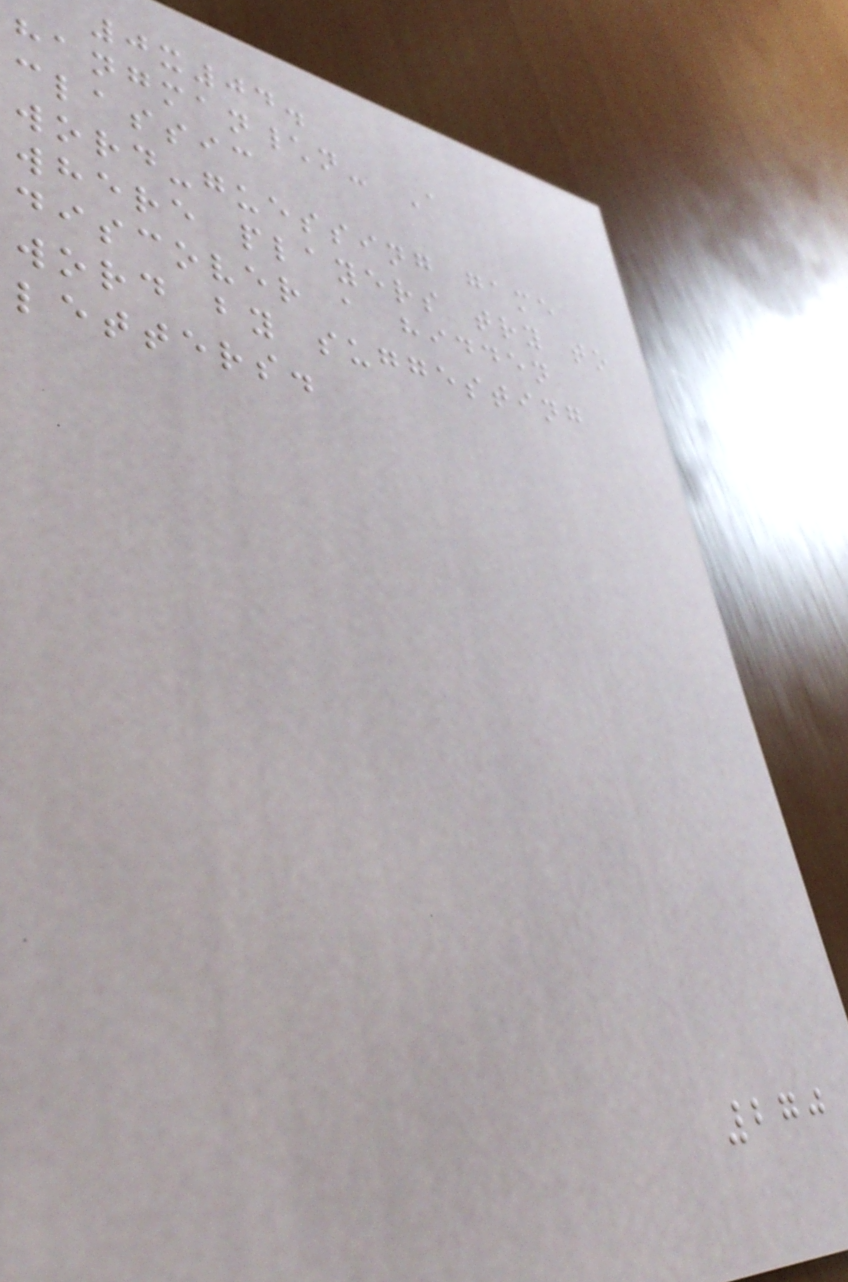0x04.
hangman\n- A
classic
word-guessing game
where players try to
discover a hidden
word by suggesting
letters.
270
